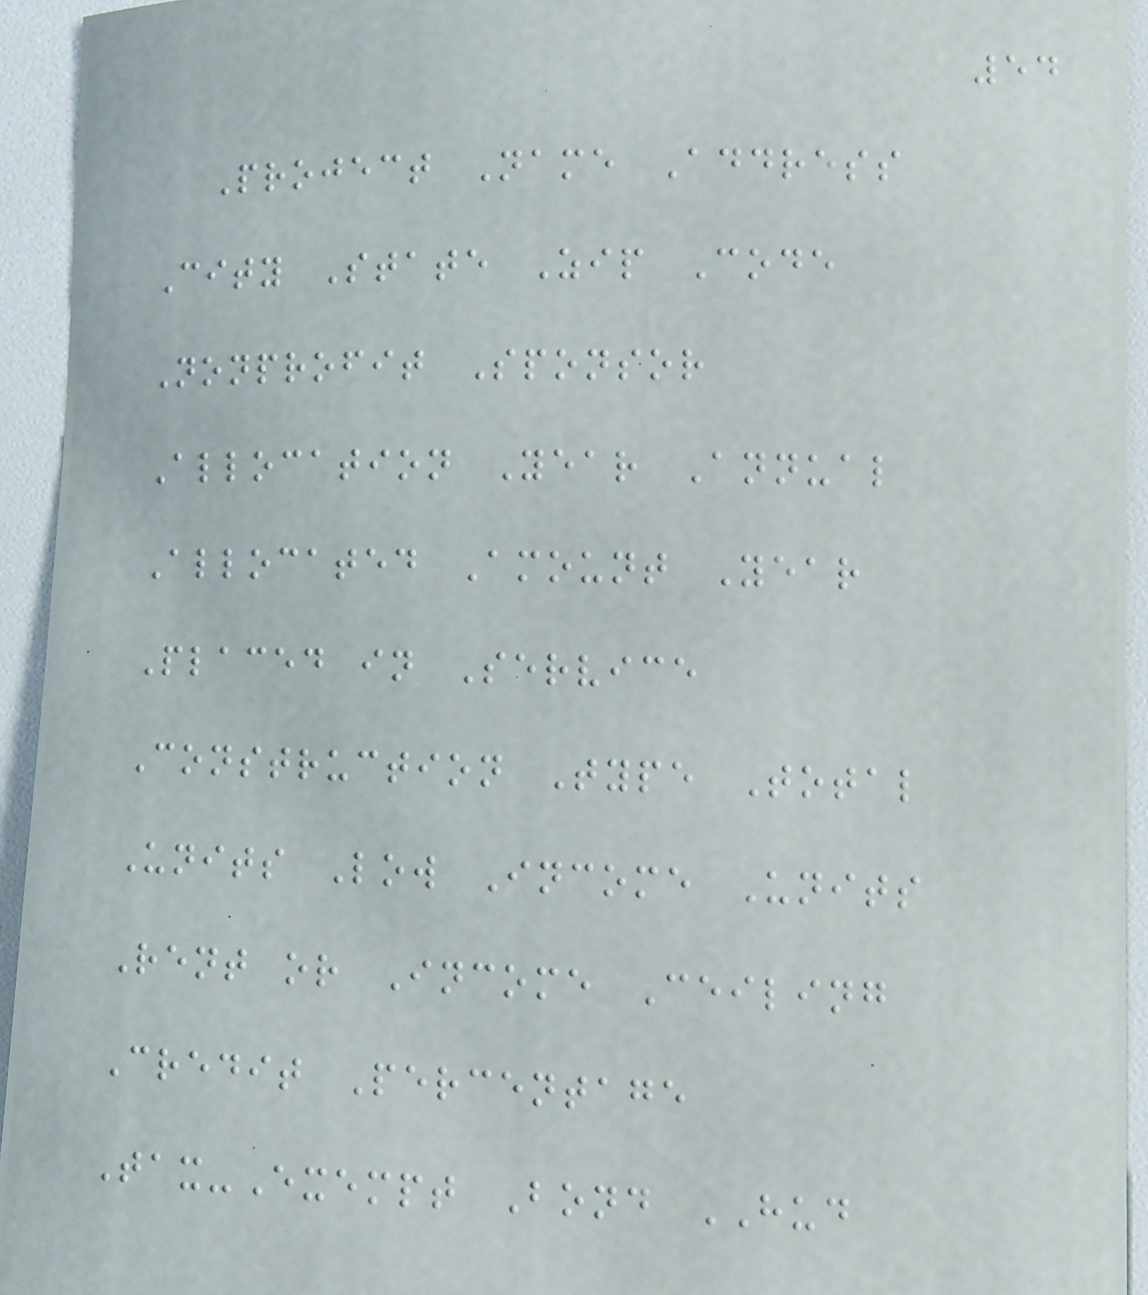54
Project Name Address
City State Zip Code
Nonprofit Sponsor
Allocation Year Annual
Allocated Amount Year
Placed in Service
Construction Type Total
Units Low Income Units
Rent or Income Ceiling
Credit Percentage
Tax-Exempt Bond HUD
